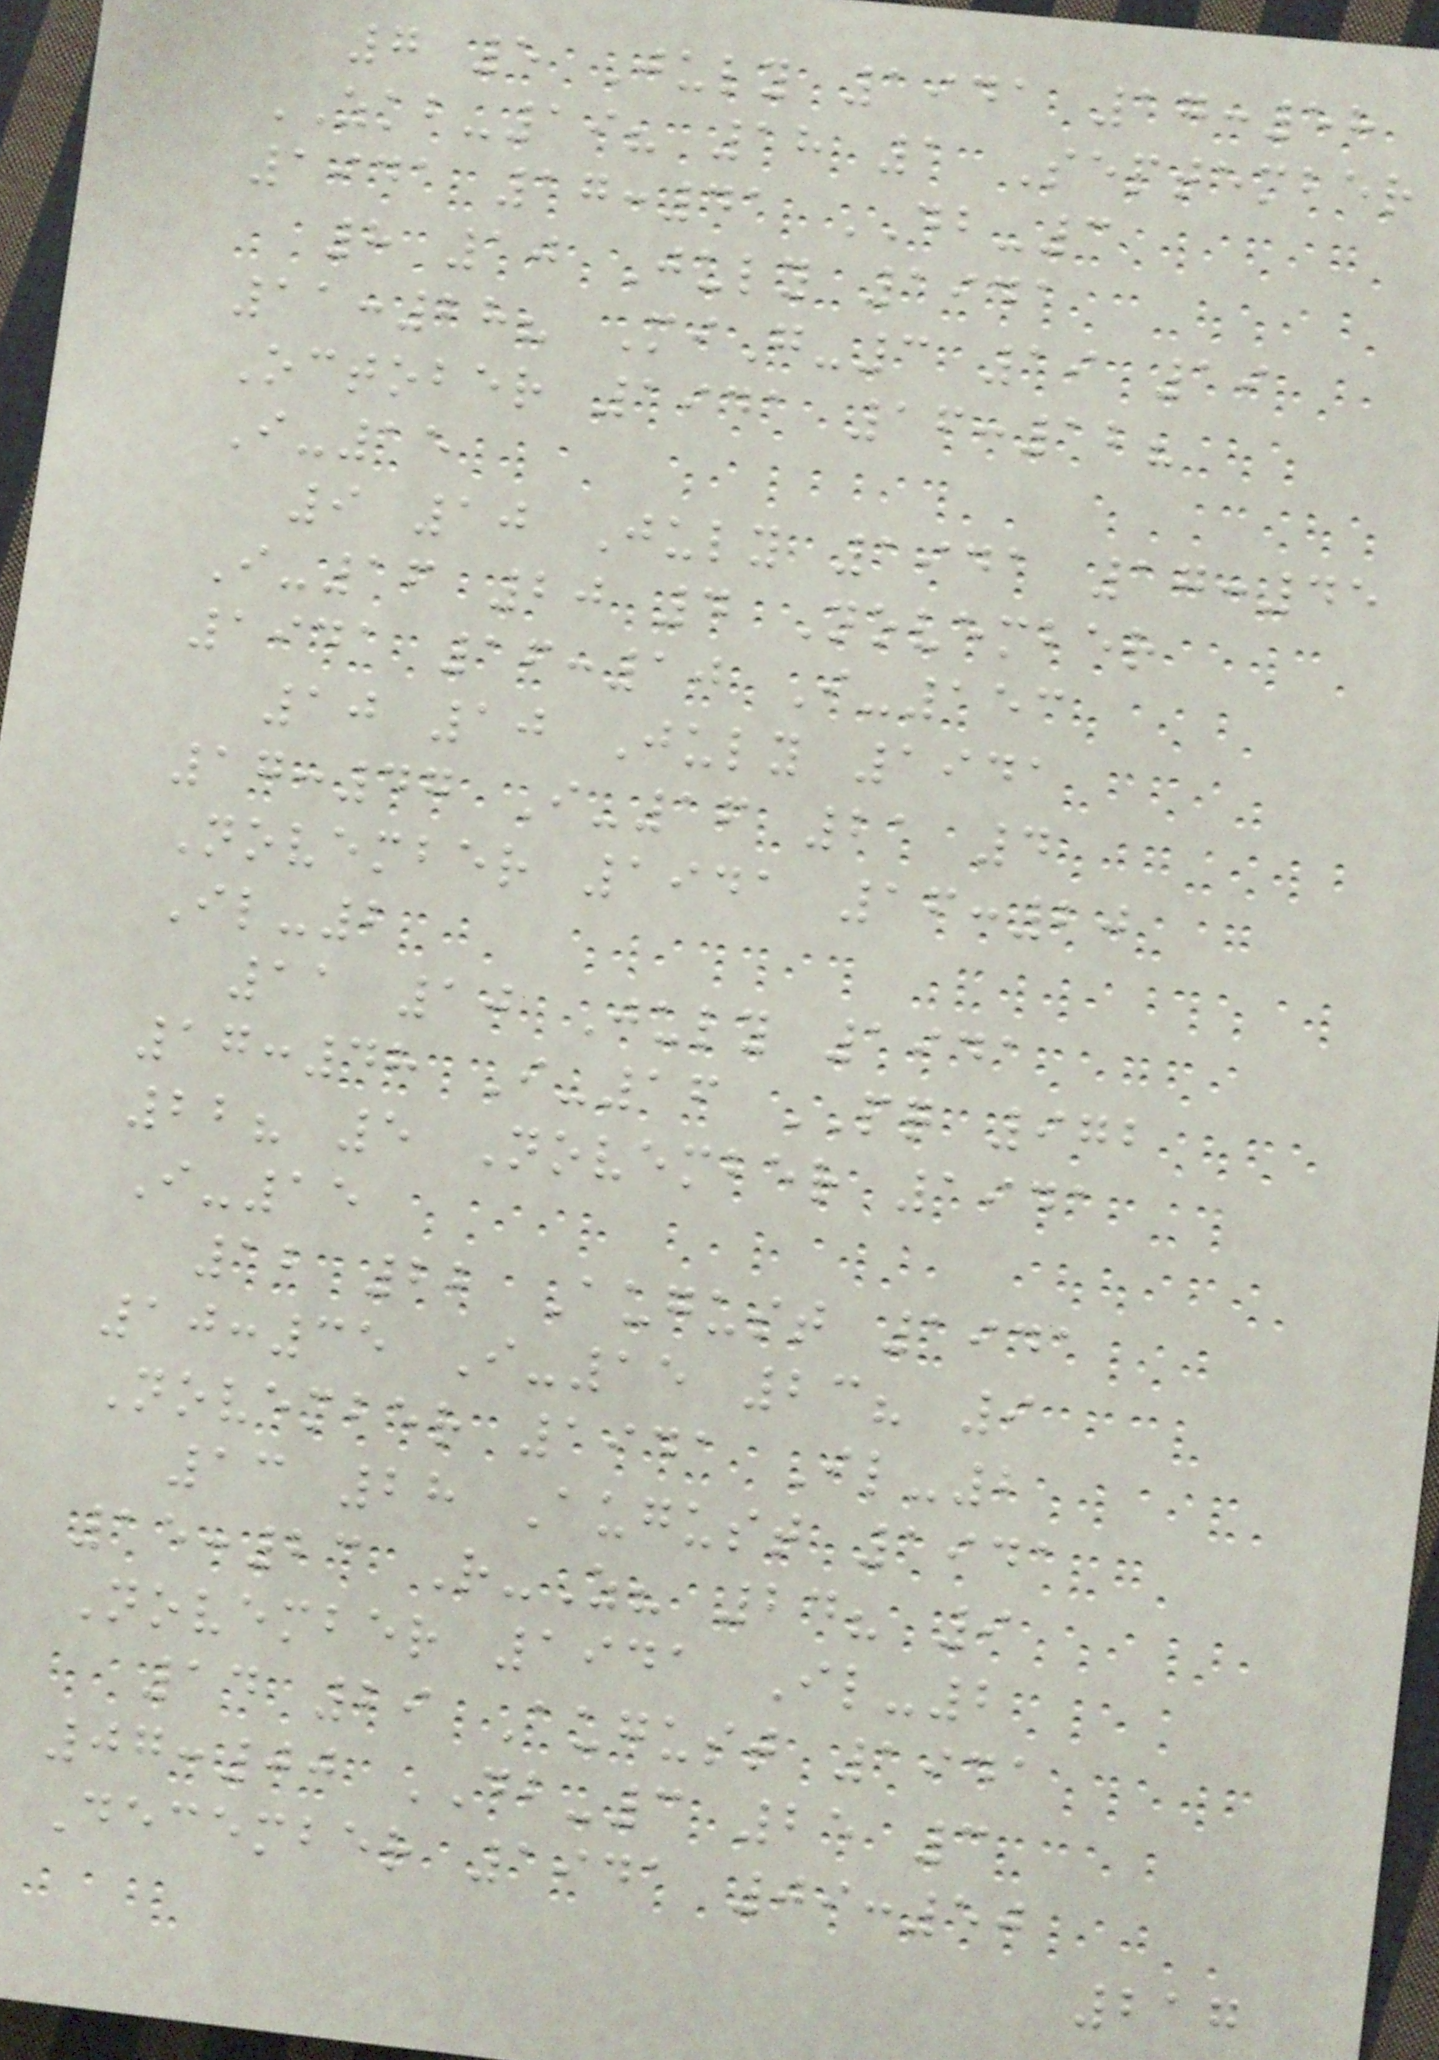7 5 July 1941 17:58
ZKB-19? 18 1 September
1941 17:41 DB-3
8 10 July 1941
11:28? MiG-3 19 19
October 1941 16:12?
I-15
9 10 July 1941 17:45
I-16 20 4 November
1941 16:10 I-153
10 10 July 1941
17:47 I-16 21 4
November 1941 16:20
Il-2
11 10 July 1941
17:48 I-16 PQ 972
22? 5 November 1941
I-15
12 22 August 1941
10:35 I-15 23? 9
November 1941 Il-2
13 28 August 1941
15:23 R-Z? 24? 9
November 1941 Il-2
14 29 August 1941
07:00 DB-3 25 3
December 1941 09:50
217
